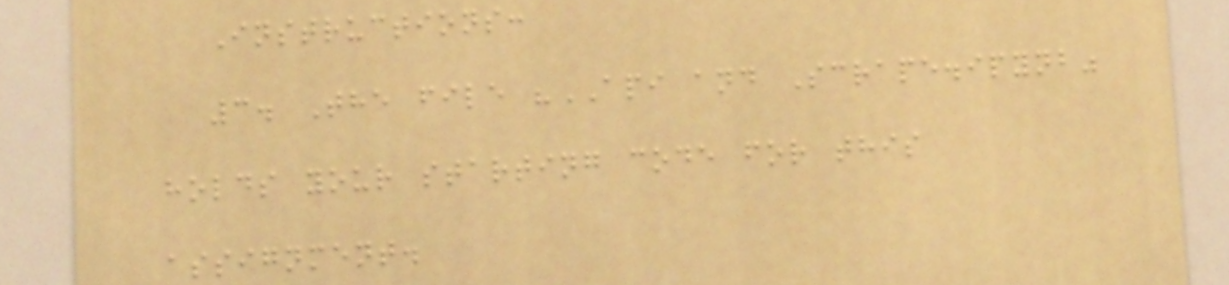Instructions:
3. The file "API and Scrape.ipynb"
holds your starting code for this
assignment.
